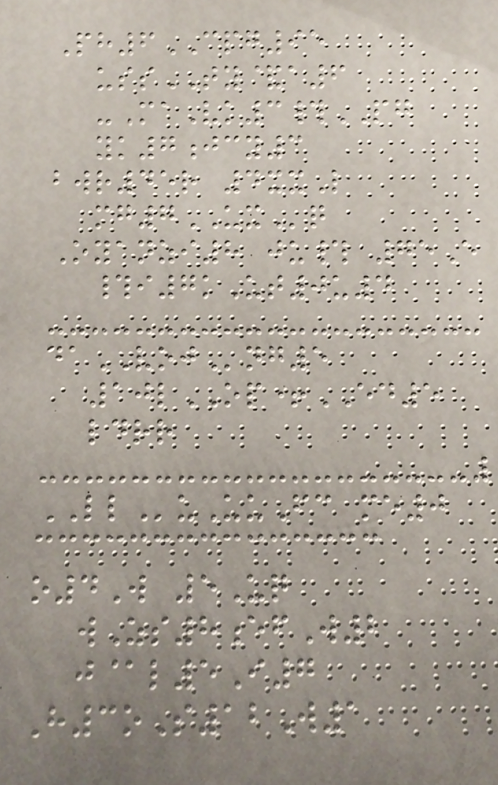Ph6CPG95
ussTY&a6
-MaVk3#PG
yk7jcy3
bwr45r 4xxL
mg7UXq
Oyanzi8 ju# 75E
#i7kUt0u4
daVOJng5
10lOP+ED5
ldrr
LLuUuFc me0
o4W 5Uq
wZs8efW2
j@l5I7
H3oS12W1
